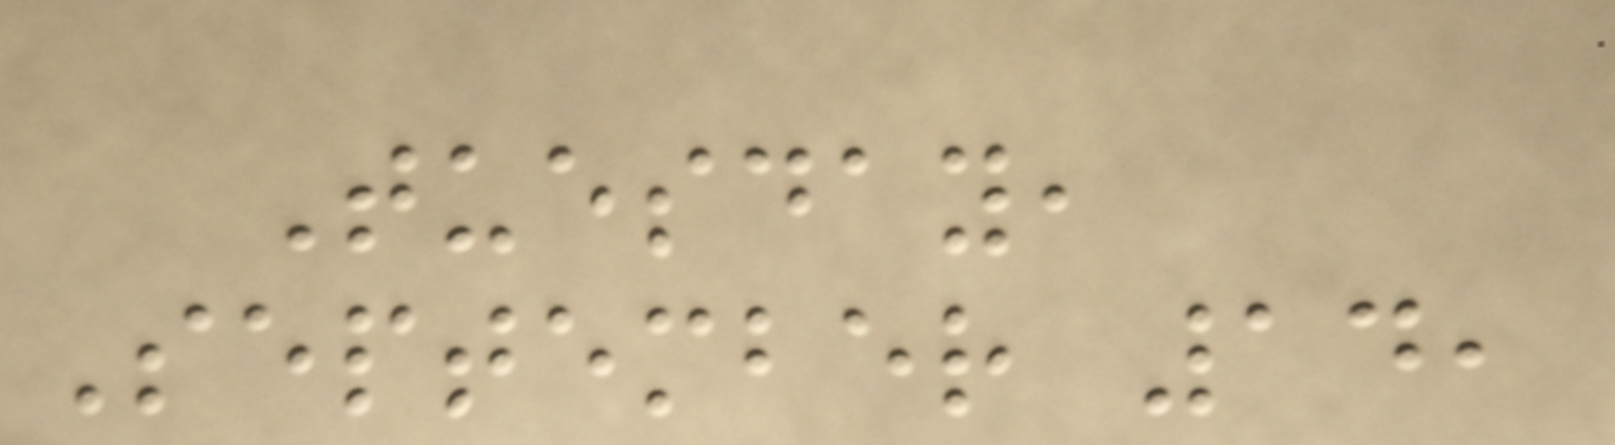Tuesday,
September 14,
